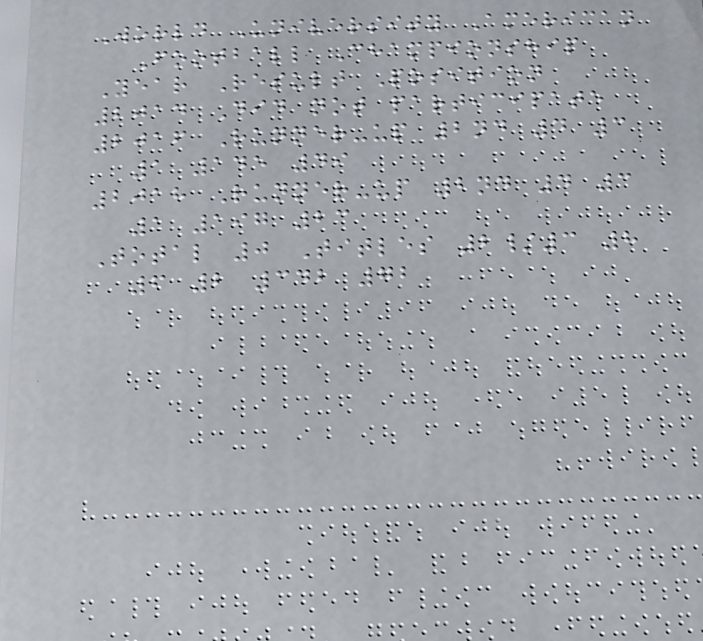World University American
Football Championship
Year Result Position
2014 Did not participate
2016 Runner-up 2nd 4 3
1 145 49
2018 Runner-up 2nd 4 3
1 197 23
Total 0 Titles 2/3 8
6 2 342 72
